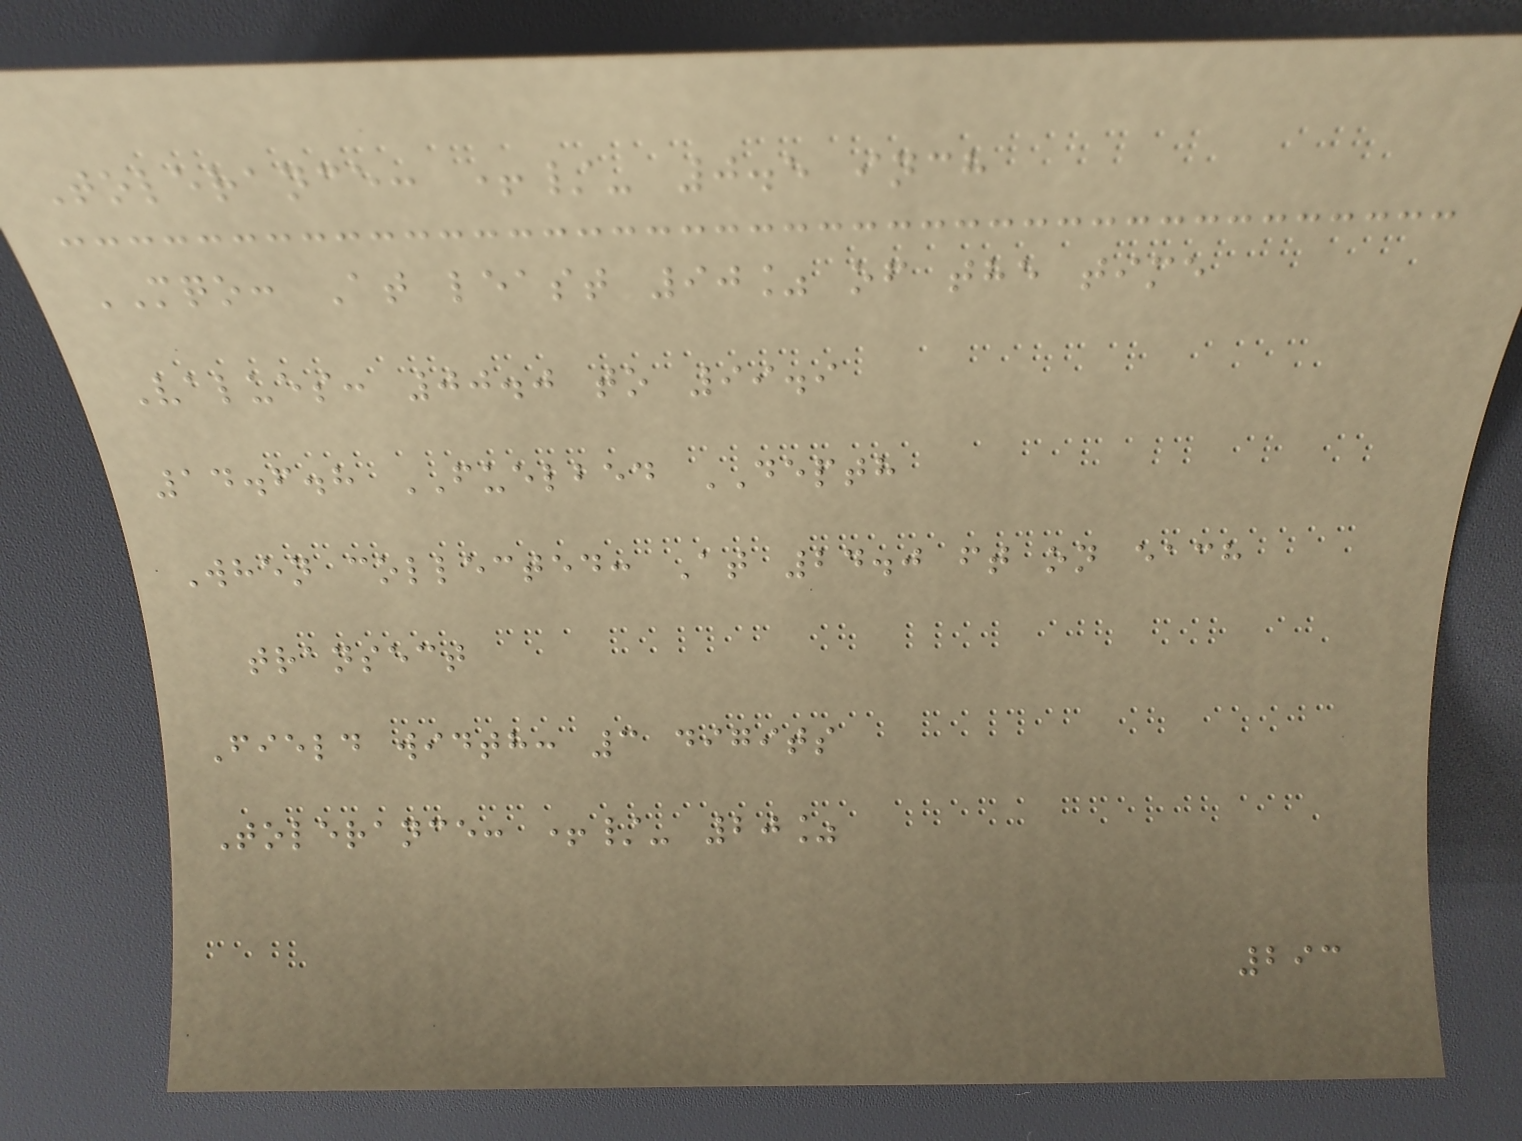Tolerance: +/- 0.5 inch
MQO: At least 90% of the time
Values: 00.0 to 99.9
14.6.8 FUELBED DEPTH
When collected: At 24.0 ft on each
transect
Field width: 3 digits
Tolerance: +/- 20%
293
